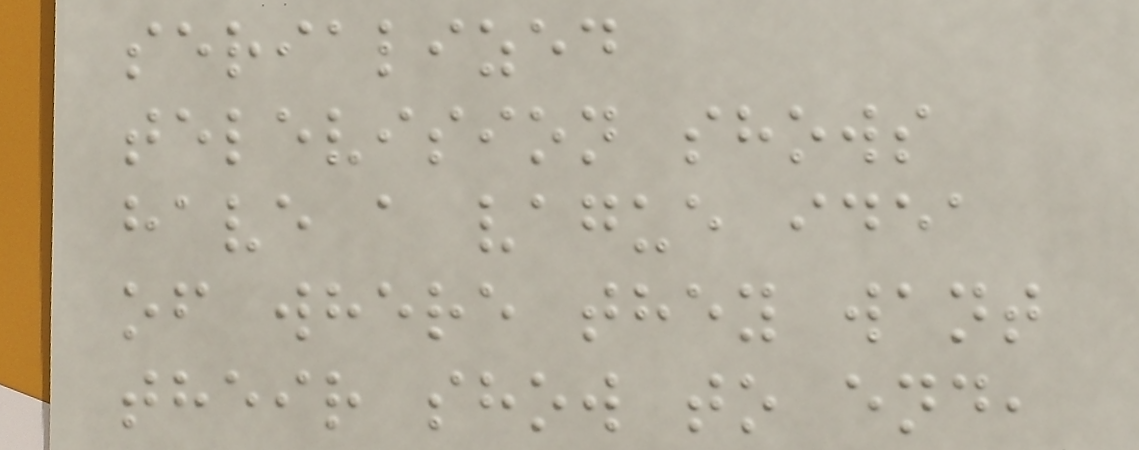serialized
television shows
have a vague idea
of where they want
their show to end,
